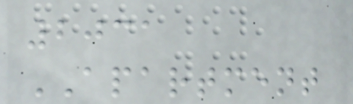2031
APARTMENT
